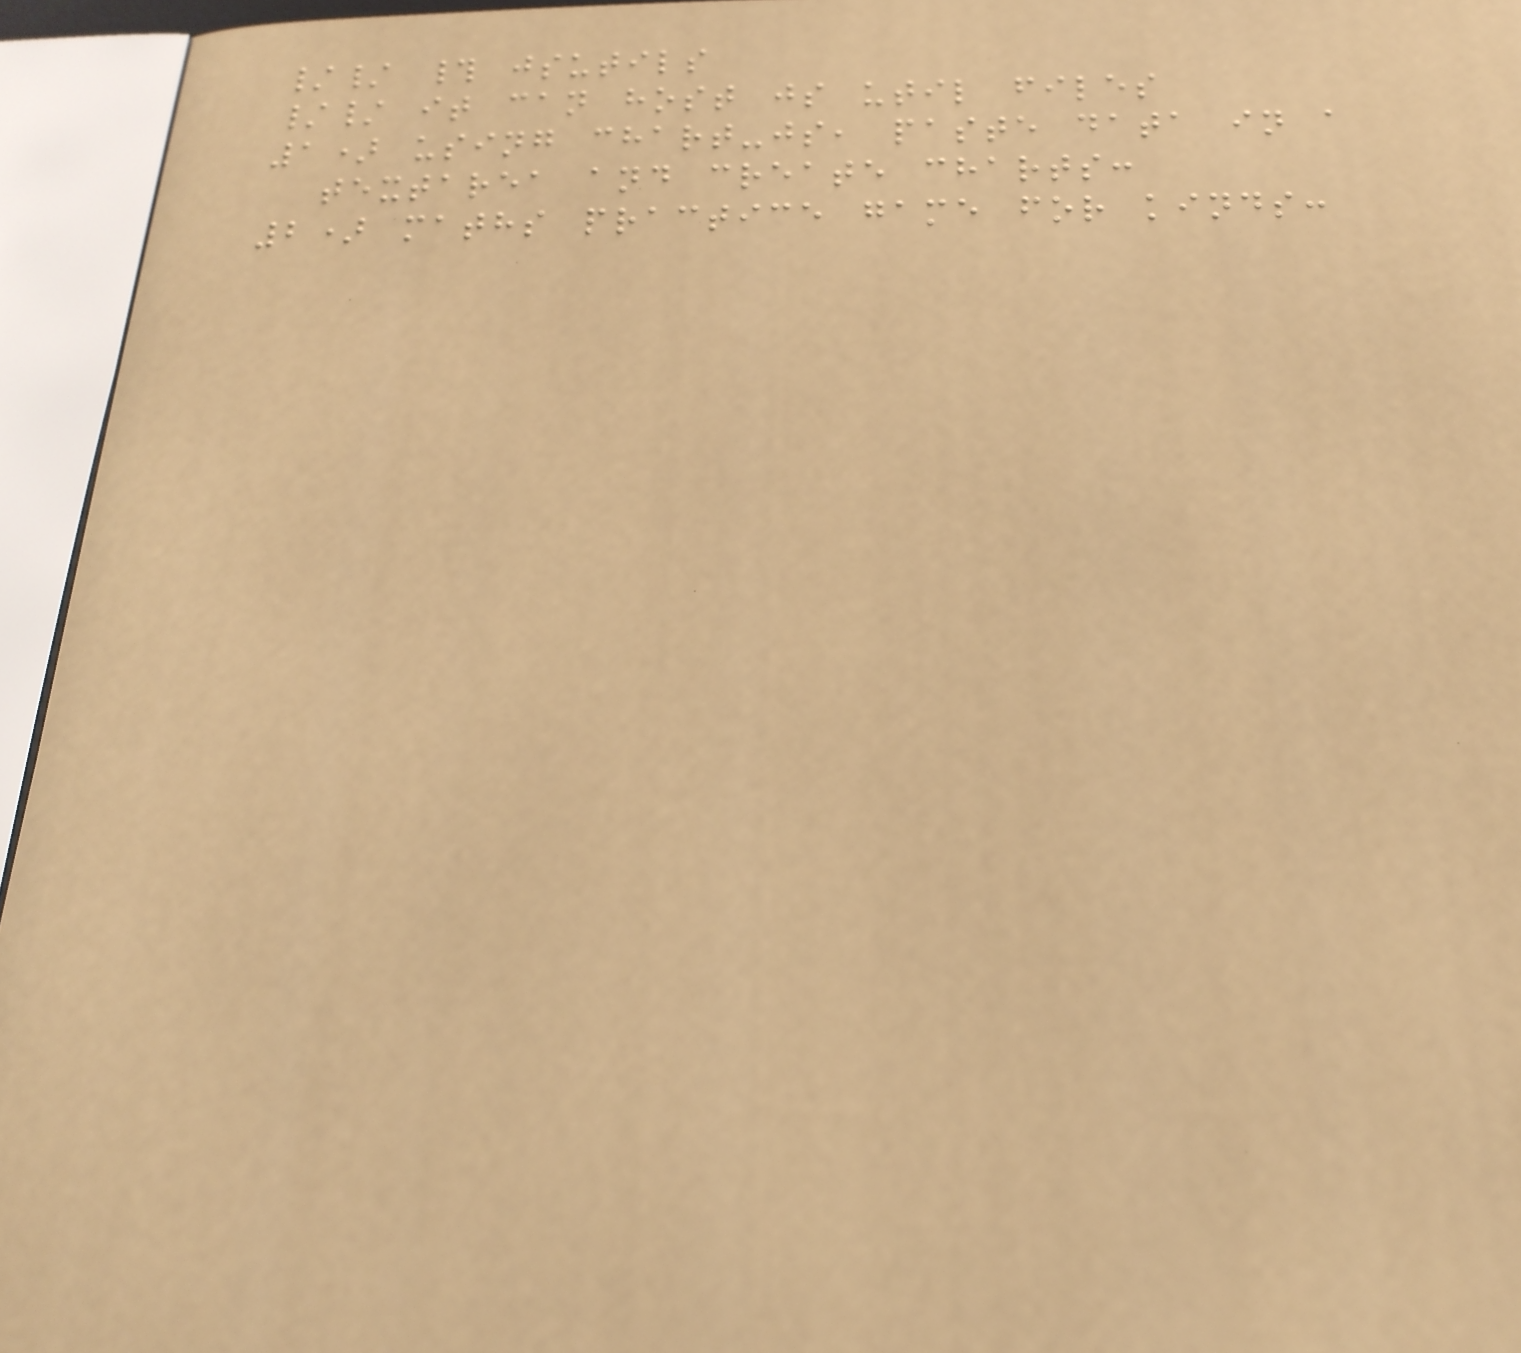// # jsutils
// it can host js util files
1) using chart-js, paste data in a
textarea and create charts:
2) maths practice game for kinds:
